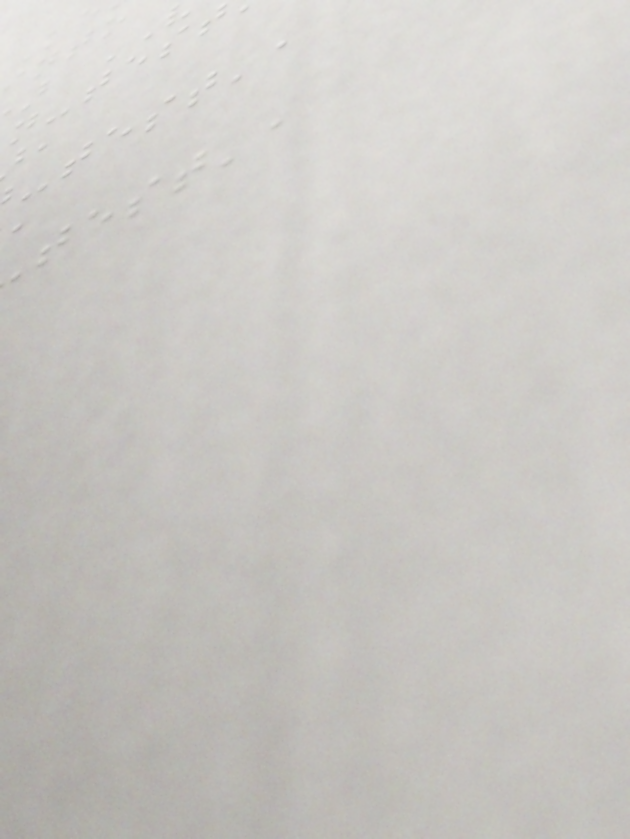-test',
test',
